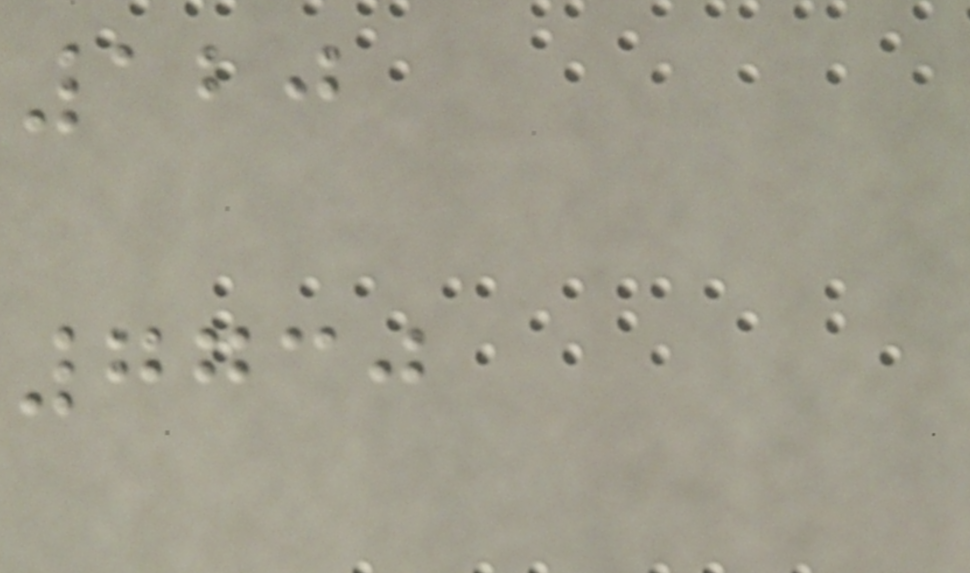120
7730
